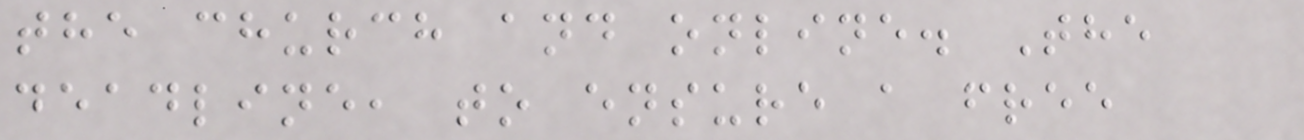the church and online. The
deadline, to ensure a free
